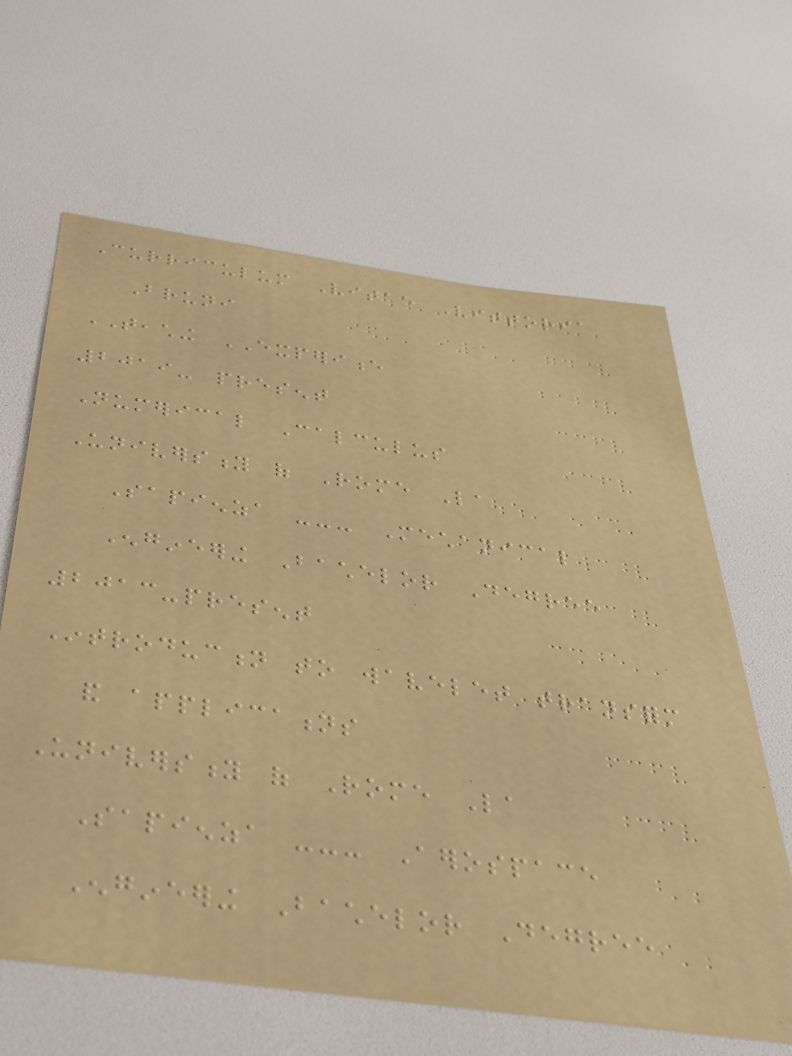Curriculum Vitae Vittoria
Bruni
TEACHING EXPERIENCE
2019- present
Numerical Calculus
University of Rome La
Sapienza --- Mechanical
Engineering Bachelor Degree
2013-present
Introduction to wavelet transform
and applications
University of Rome La
Sapienza --- Aerospace
Engineering Bachelor Degree
